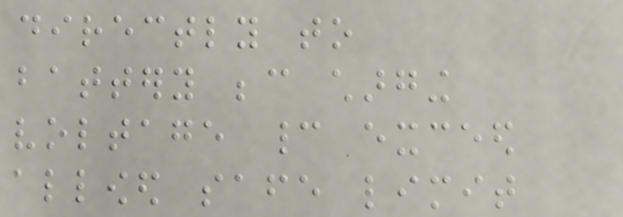directly to
battery because charging
voltage cannot exceed
allowed safe limit
